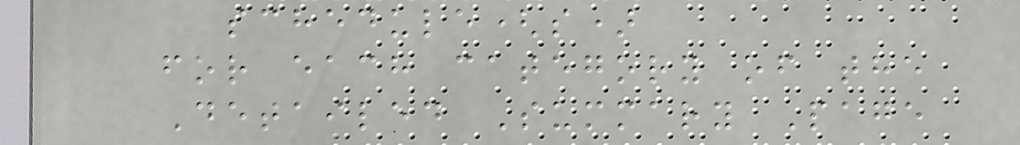schedule(s)
for each category of the
Detailed Summary Page
